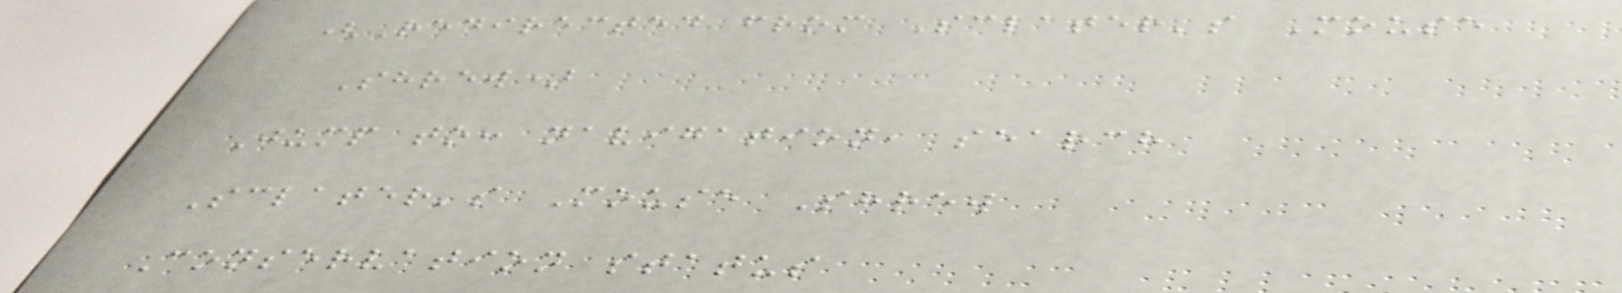(Redirected from Sclater's Mouse
Shrew)
Jump to: navigation, search
Sclater's Mouse Shrew
Conservation status
